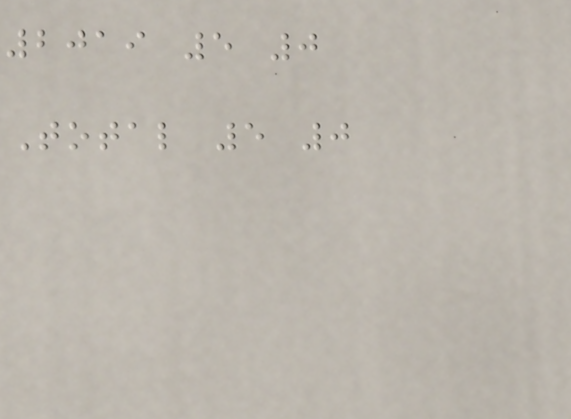2019 5 0
Total 5 0
